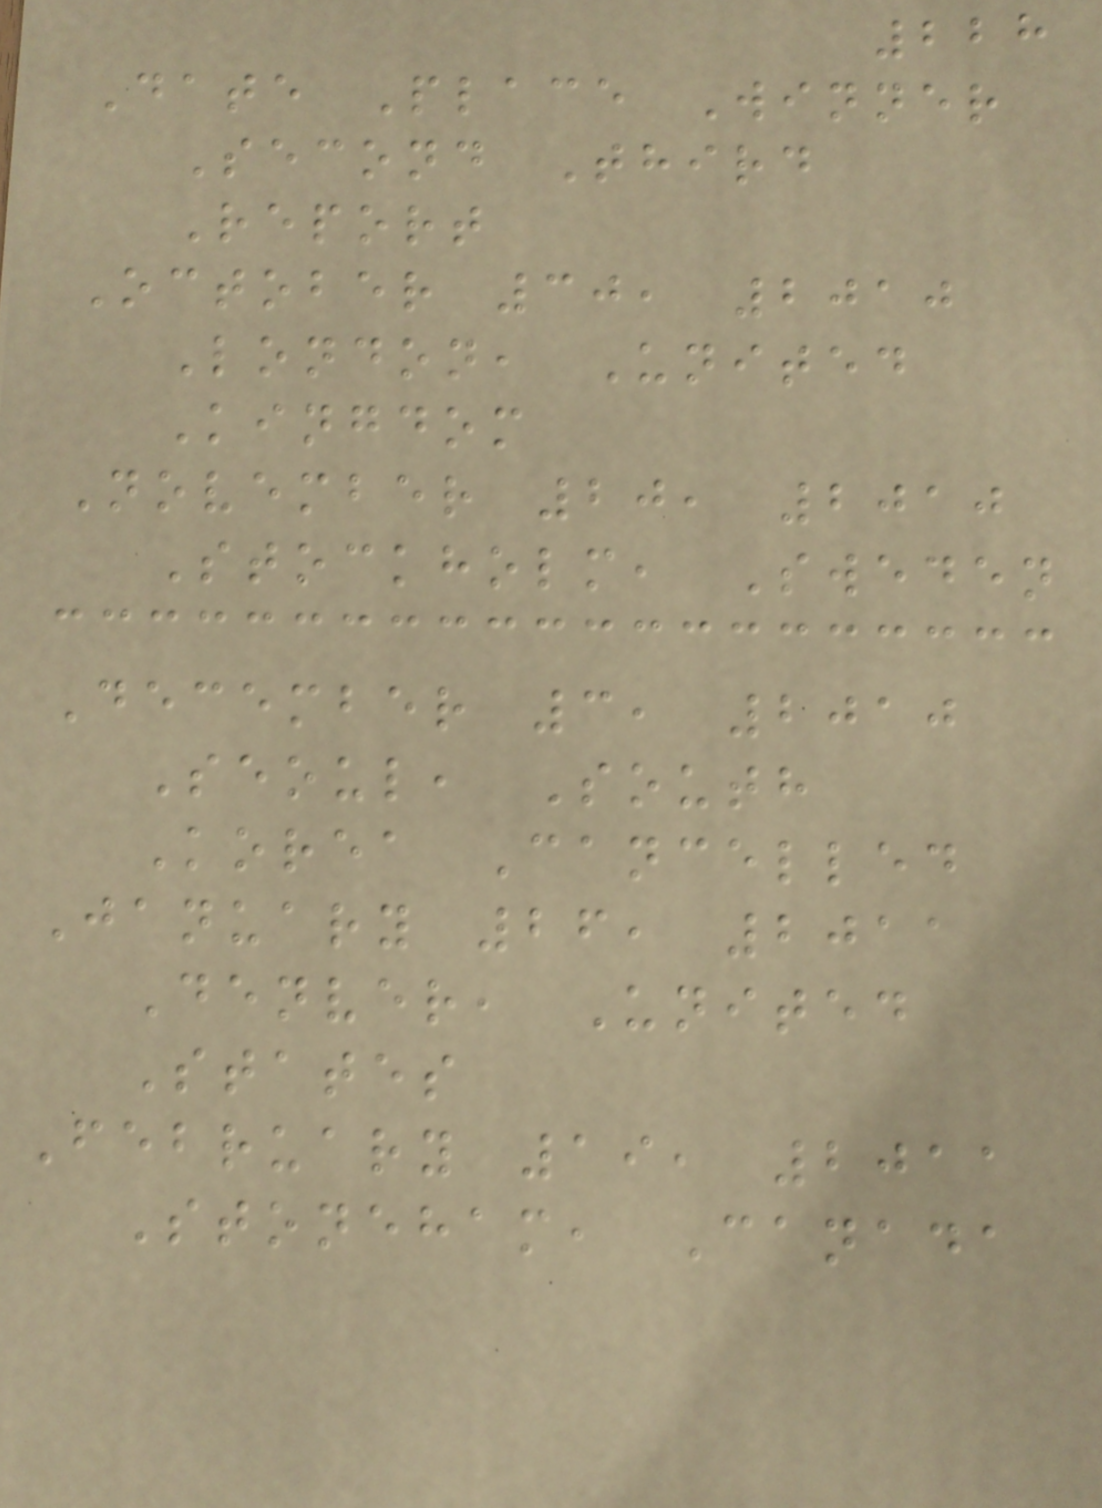228
Date Place Winner
Second Third
Report
October 30, 2010
London, United
Kingdom
November 20, 2010
Stockholm, Sweden
December 3, 2010
Seoul, South
Korea Cancelled
January 26, 2011
Denver, United
States
February 19, 2011
Stoneham, Canada
